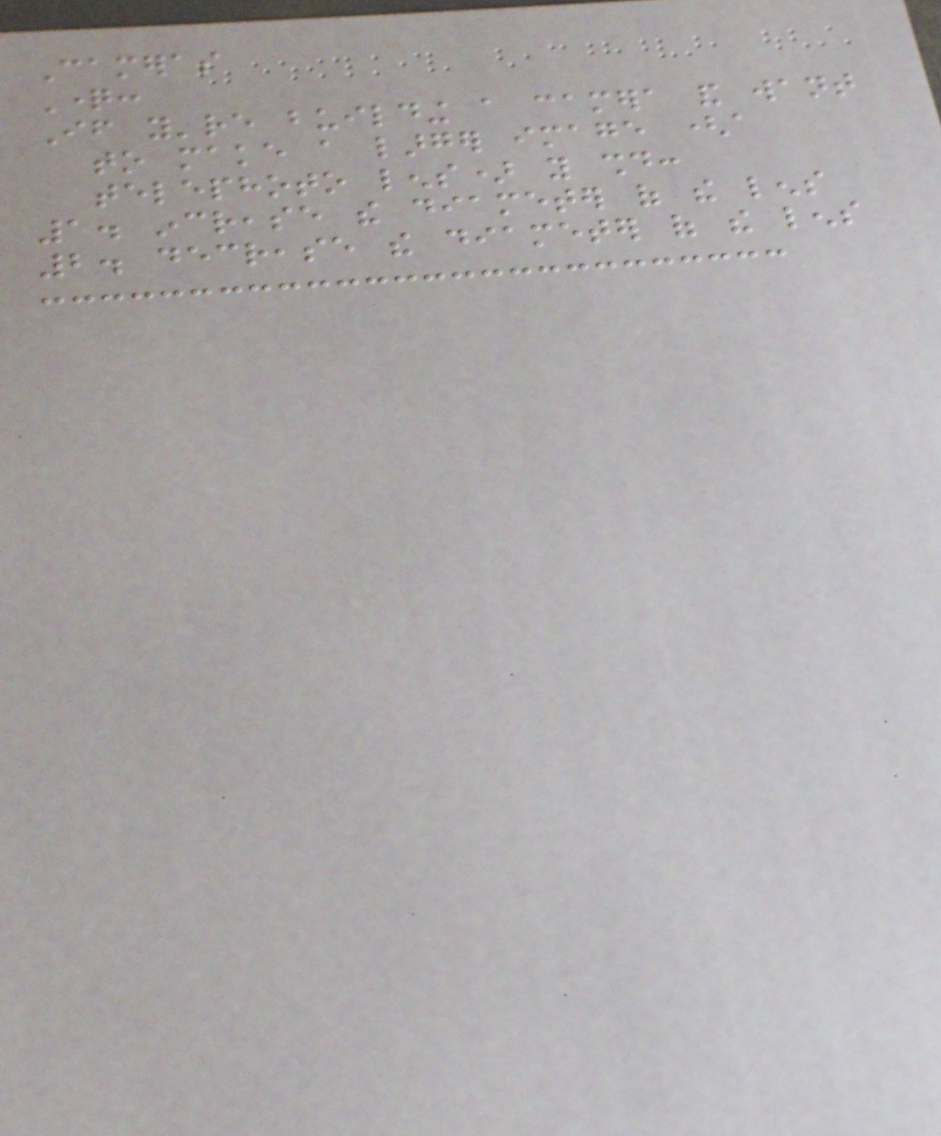Cameras
Question:
If you're building a camera and want
to make a larger image (a
telephoto lens) you should:
1. increase the diameter of the lens
2. decrease the diameter of the lens
